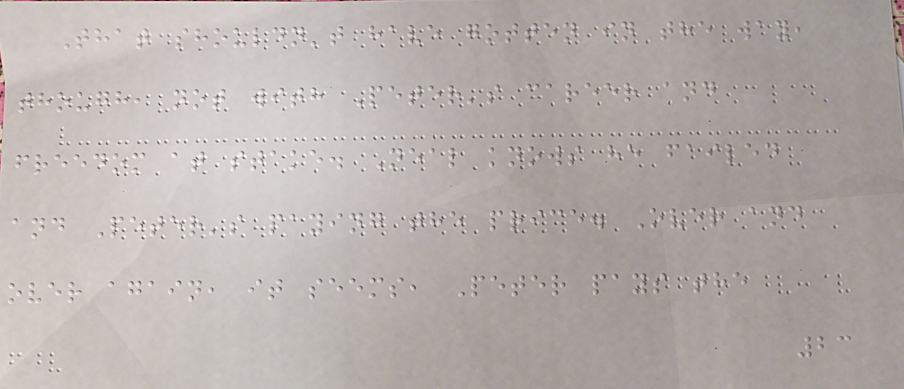That shouldn't have gotten in the way,
though, not with Peter's career and
freedom at stake. Neal knows he failed
and Peter's paying the price. Over and
over again, it seems, Peter pays the
23
